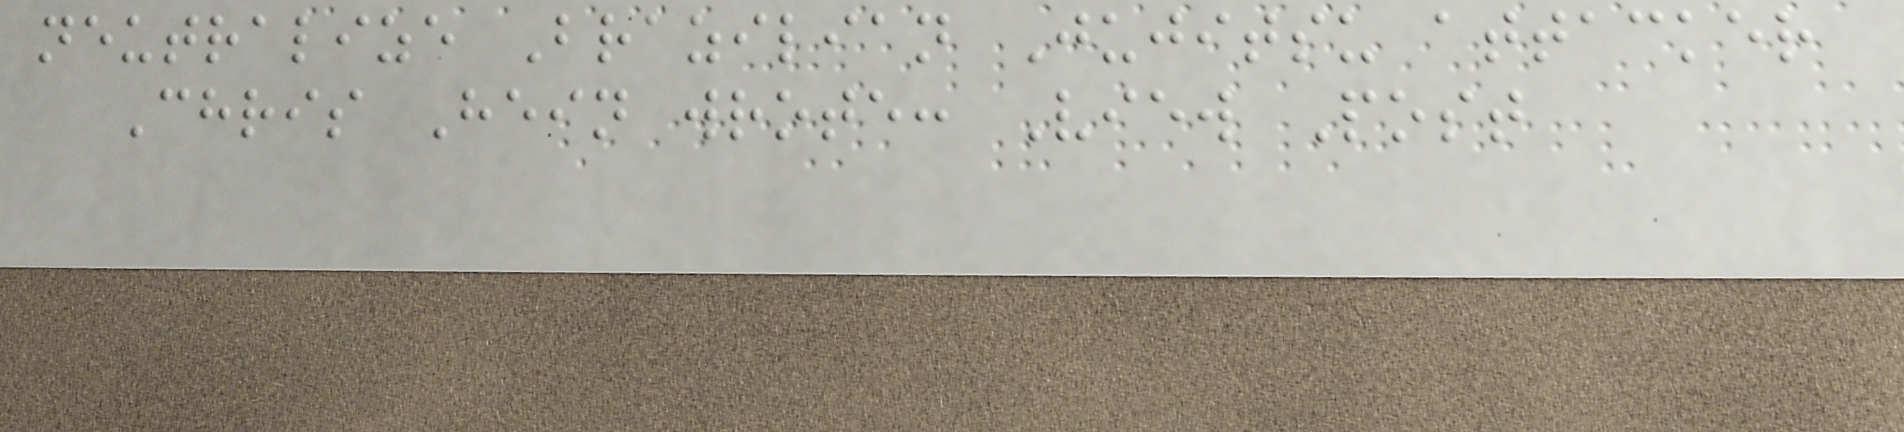neutralize Brazilian Jujitsu attacker
Chris Hein wrote: View Post
